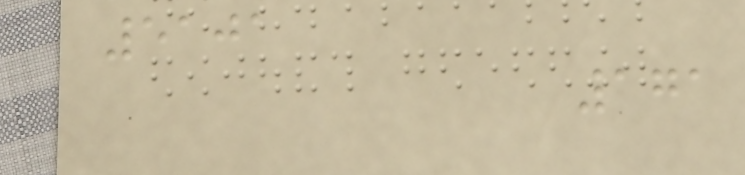5101
171
